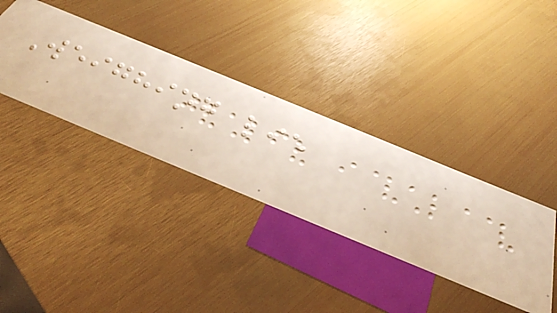Weighing lie
